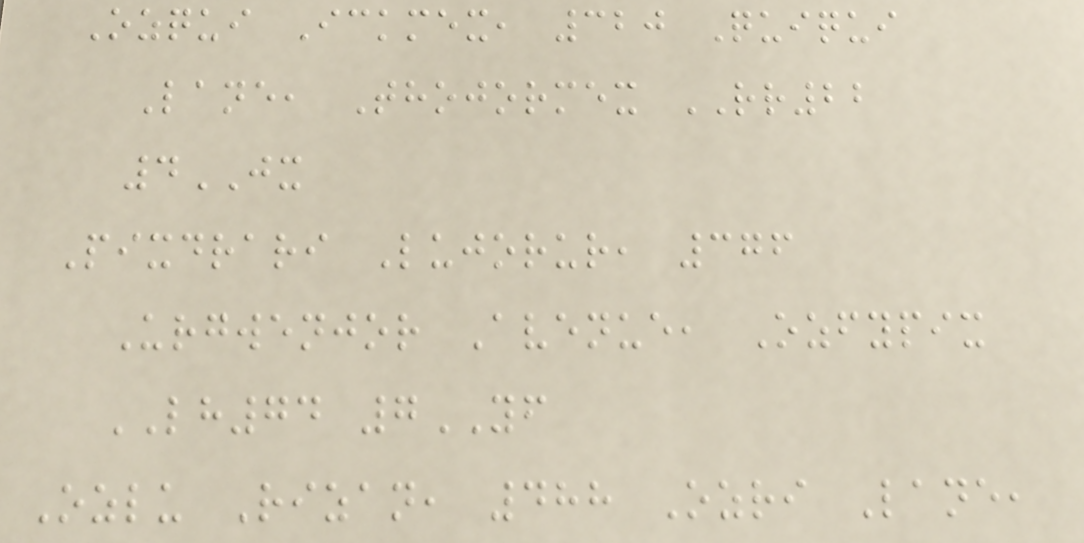Ozqui Ickmex, 320 Quiqui
Lane, Thojormex RR22
4JX
Pixdrari Lujorur, 376
Urgwenjor Avenue, Ozfypix
LH74 7YF
Ozlu Rizan, 488 Ozri Lane,
